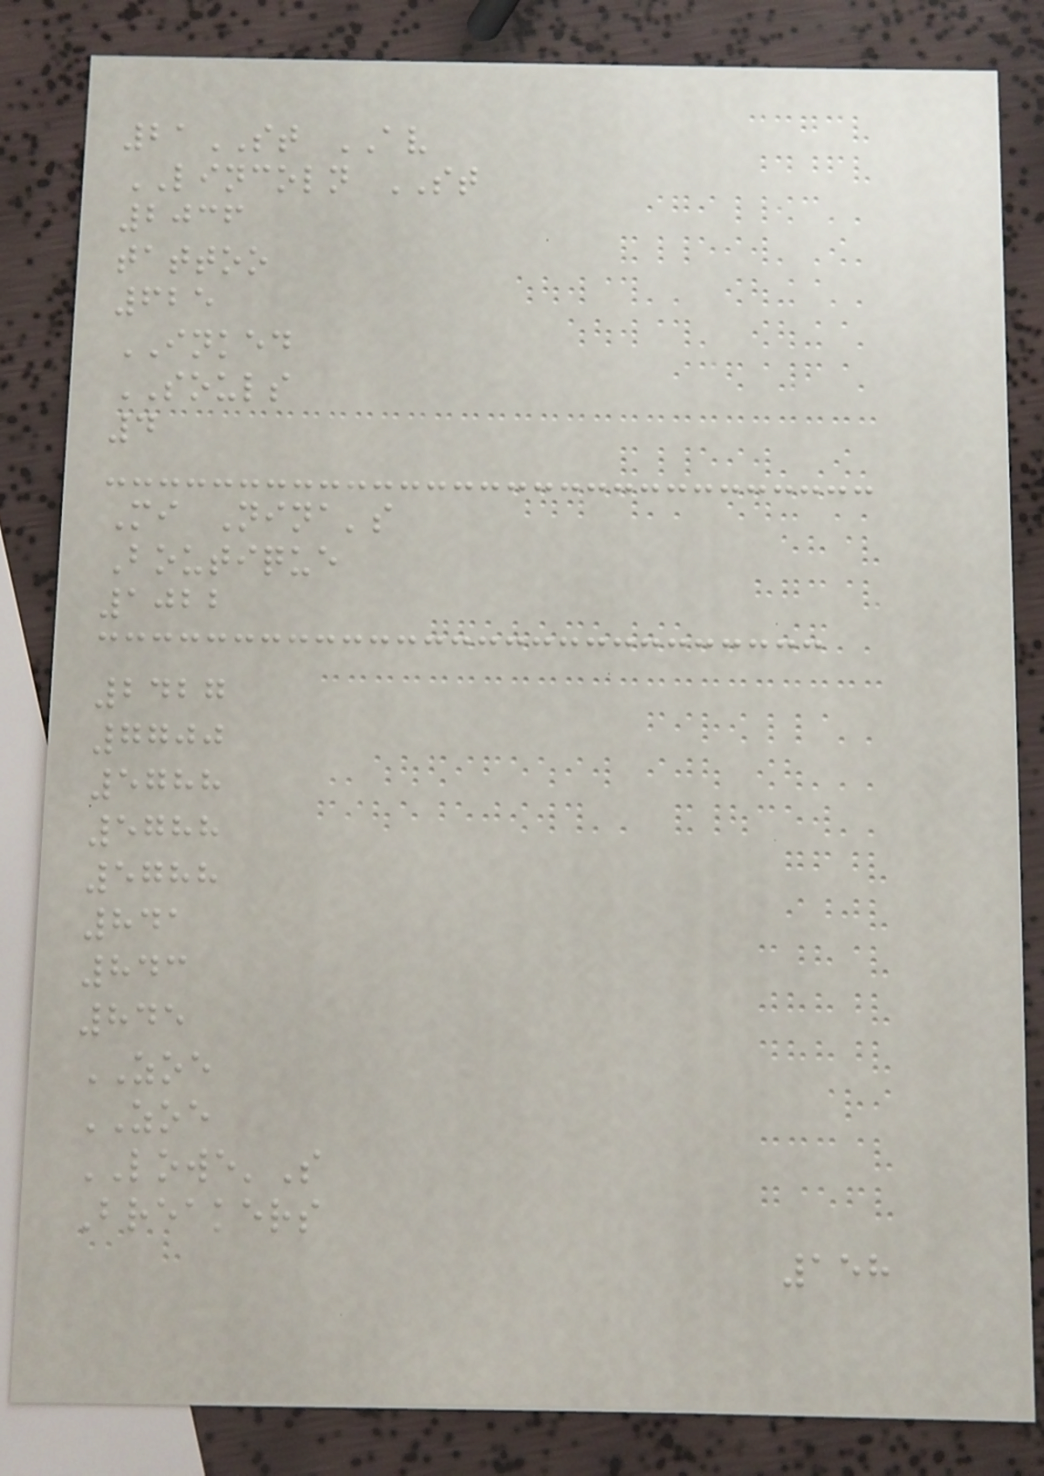21ST AV
LINCOLN ST
2036
tattoo
625
INKED
SOULS
4
Mi Nina's
Boutique
1022
2427
7700
5788
5788
5788
841
843
845
ZOE
ZOE
LOWE'S
Breakers
158
